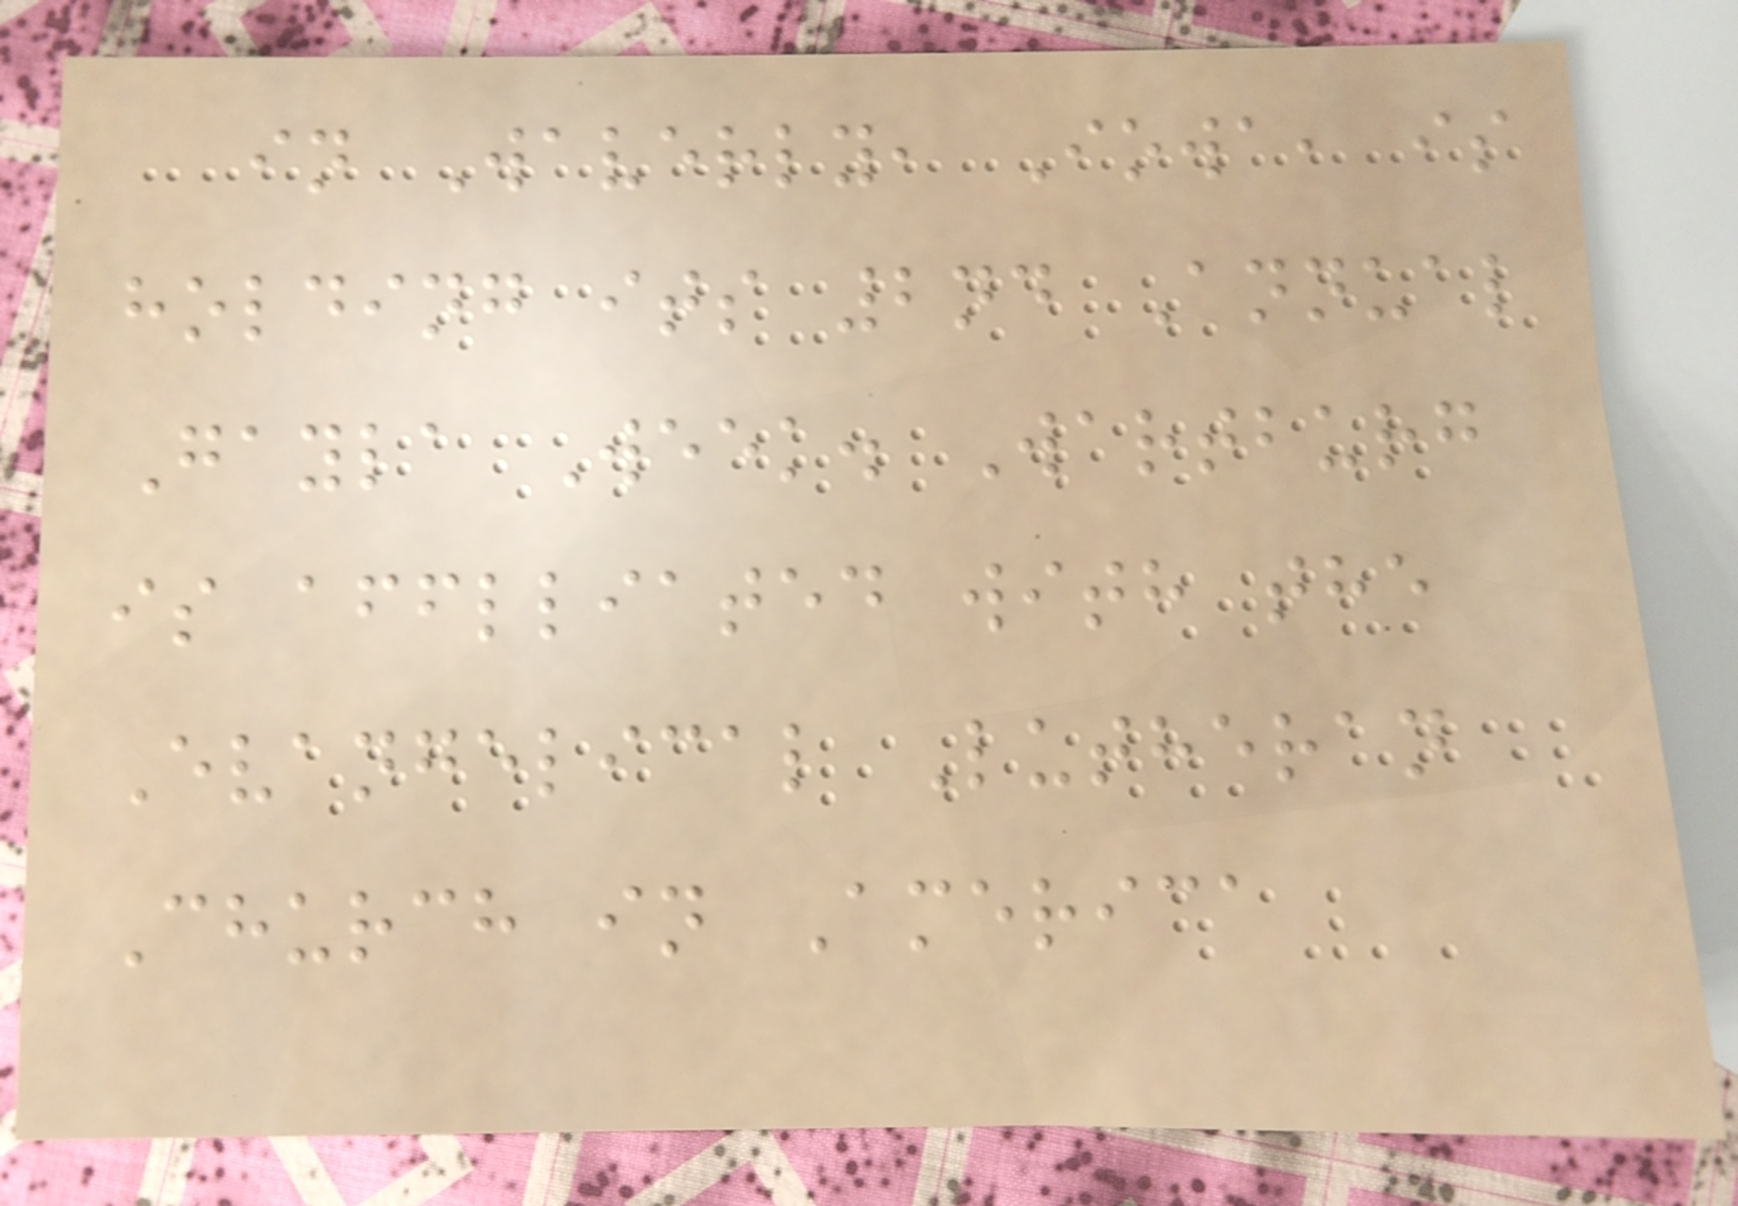in Waverly, Iowa, is
holding its 2nd Annual
Gayla Week. Wartburg
is afflliated with the
Evangelical Lutheran
Church in America
